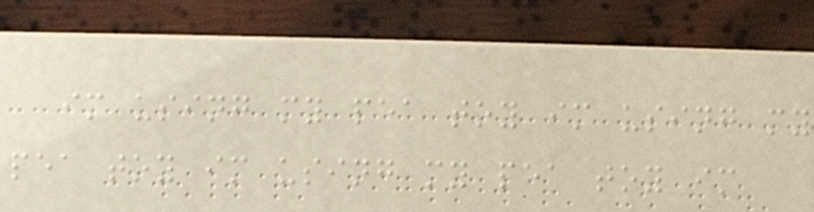im using my pea toy im using my
pea toy im using my pea toy im
